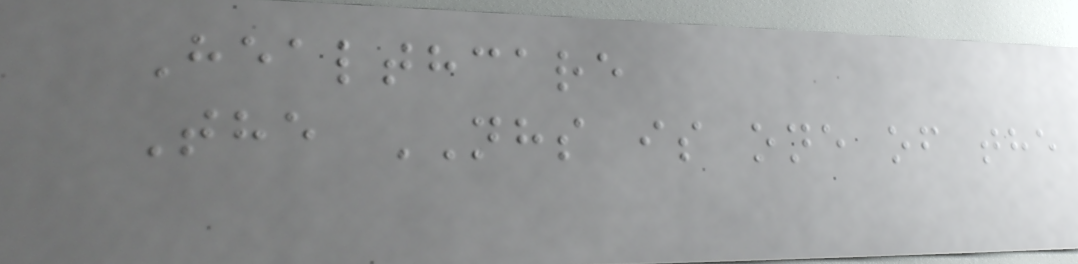Healthcare
The NHS is one of the
